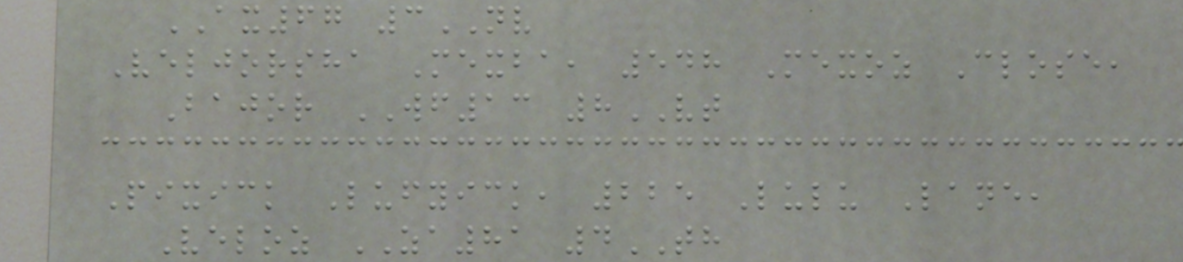AX67 3NV
Veljorsha Mexba, 548 Mexoz Close,
Bajor WF13 8VT
Pixick Lufyick, 225 Lulu Lane,
Veloz ZA81 4TH
